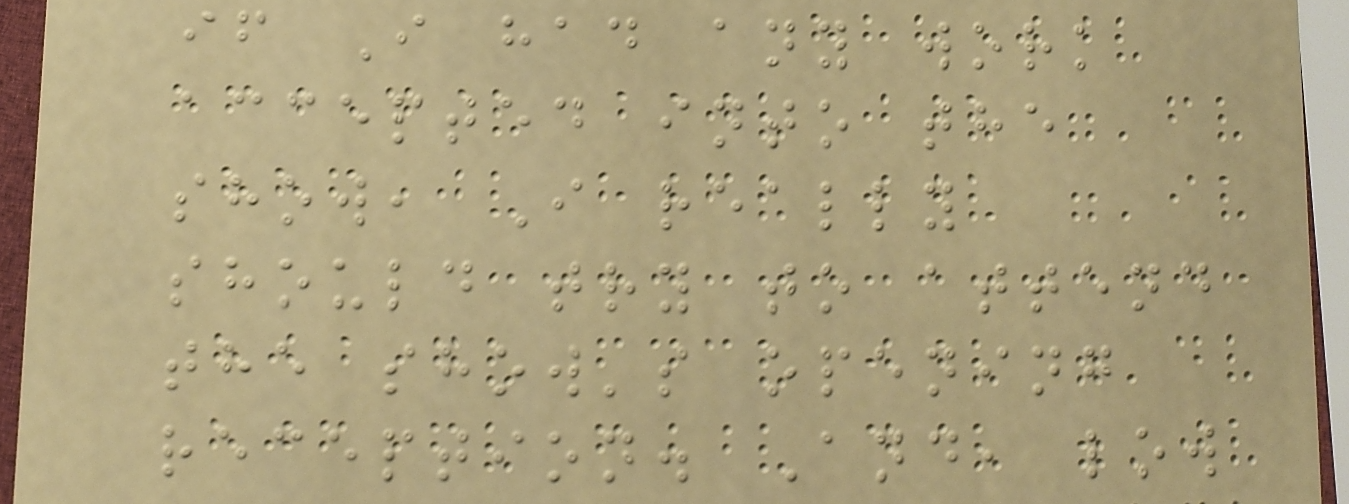if I had any work
accepted into the
show, I really
should try to attend
the show's opening
reception. And, low
